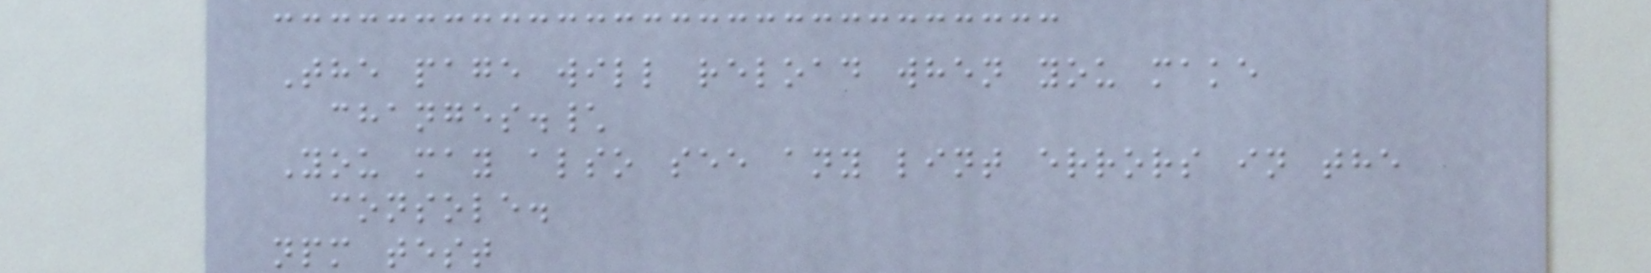The page will reload when you make
changes.\
You may also see any lint errors in the
console.
npm test
